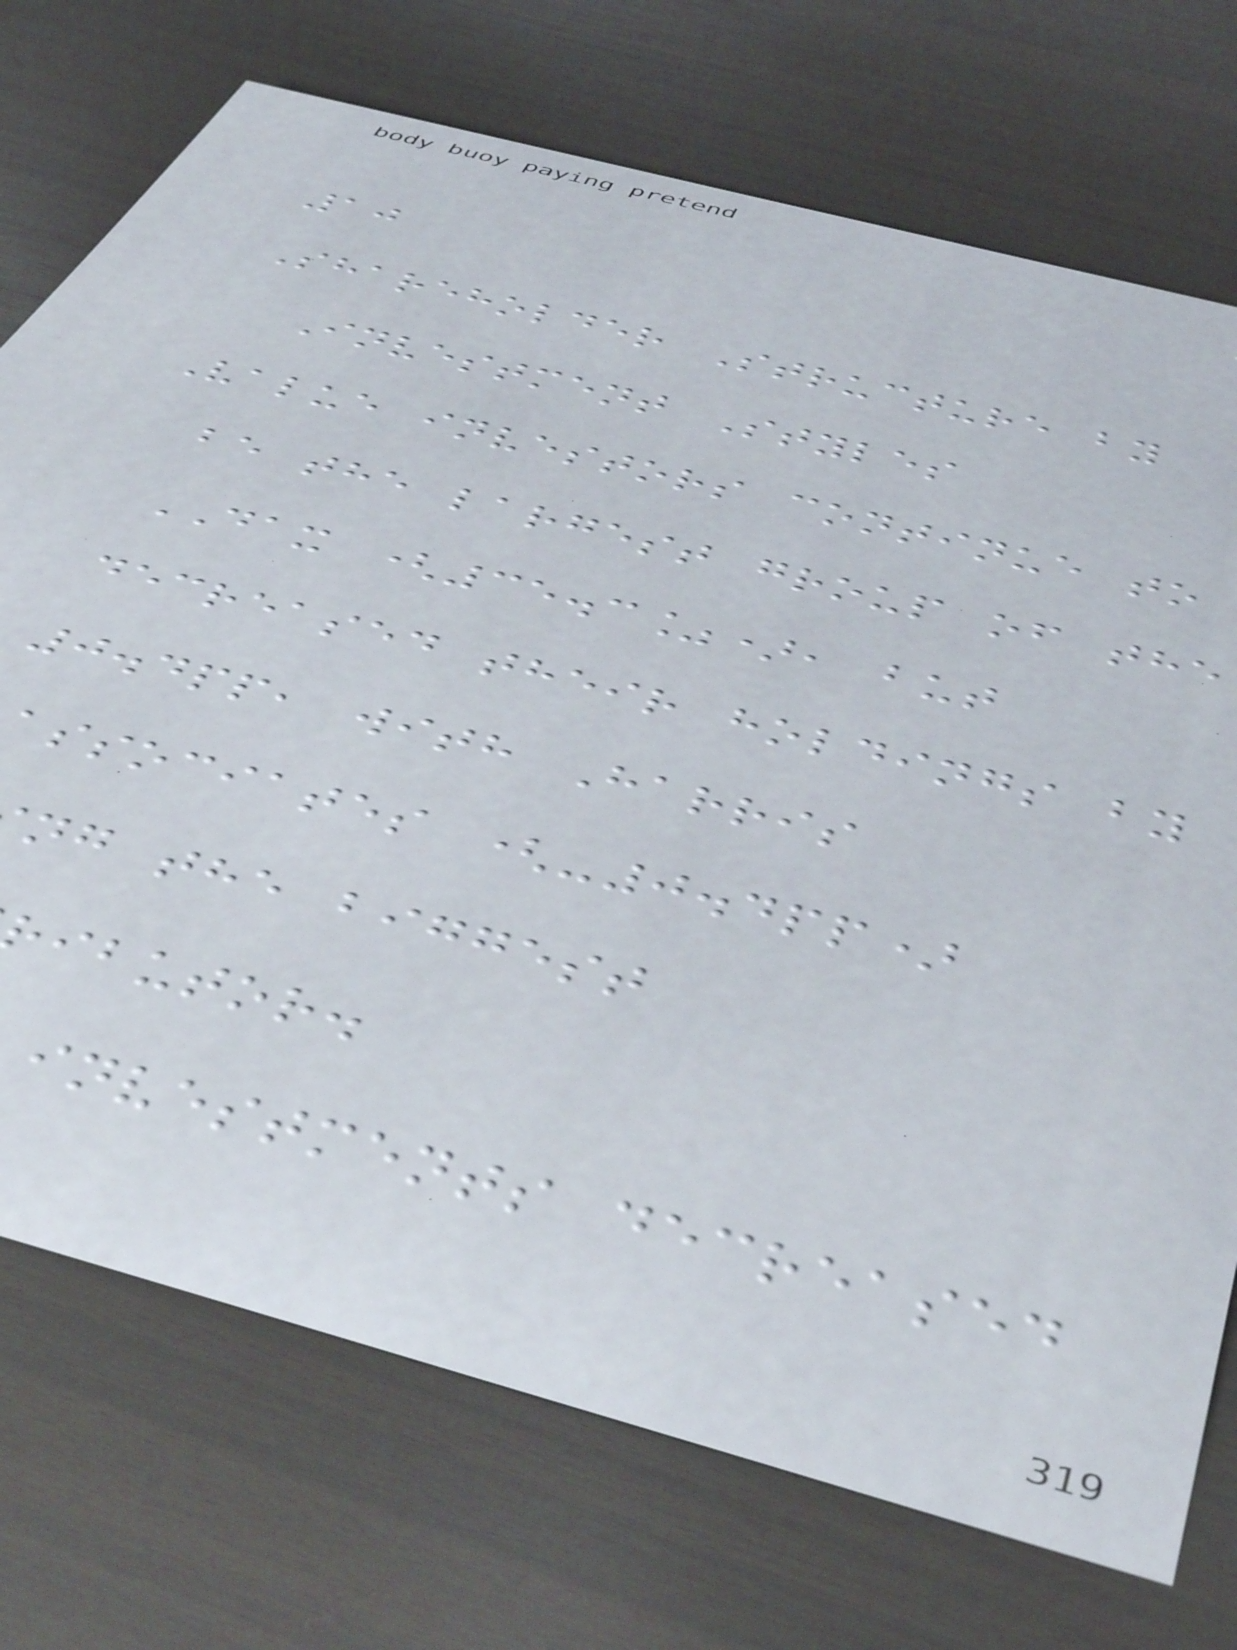10
Shareholder Structure by
Investment Styles
Value investors continue to
be the largest group of the
DAX (35.3%), but
decreased their holdings by
0.4pp, with Harris
associates (-0.4pp)
ng the biggest
ibutor.
investments decreased
